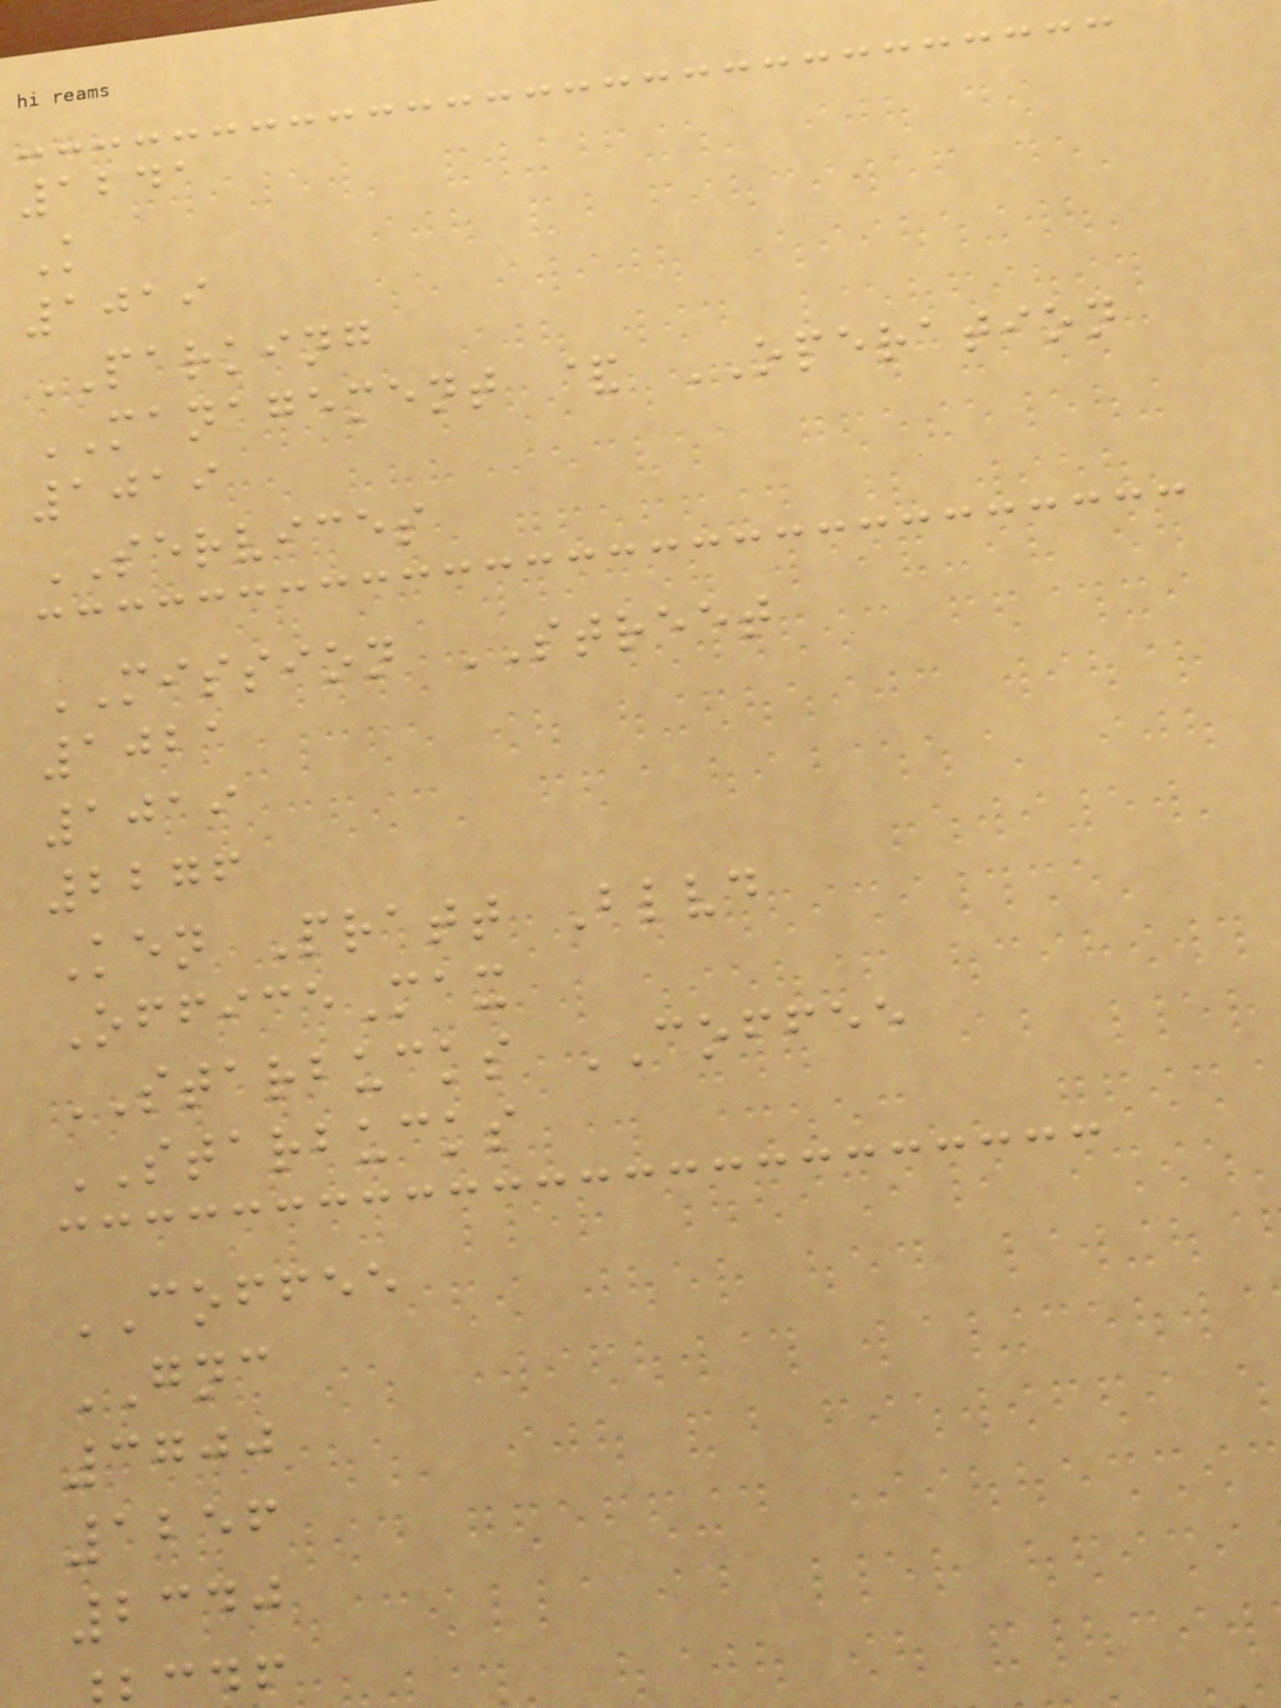1241
K
1019
PARKING
MANAGEMENT & OPERATION
1019
SERVICES
MISSION STREET
1021
1019
2276
Ken Pratt Blvd
OfficeMax
STARBUCKS COFFEE
STARBUCKS
COFFEE
GNC
3700
1256
2340
